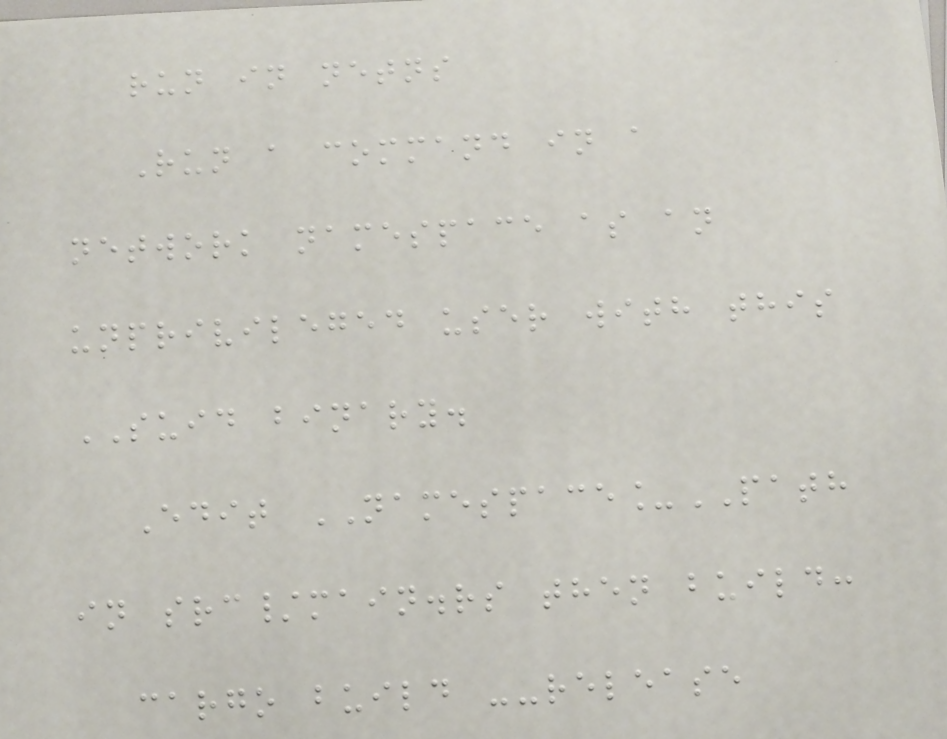run in netns
Run a command in a
network namespace as an
unprivileged user with this
SUID binary.
Edit NAMESPACE_PATH
in src/main.rs then build:
cargo build --release
